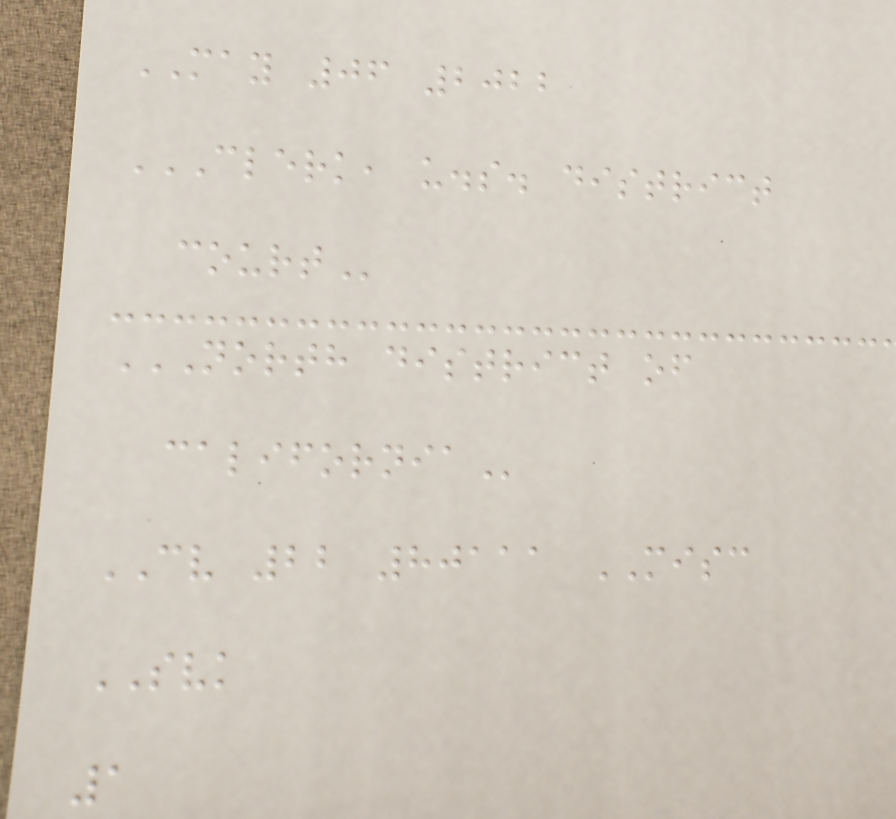MAY 06 2022
CLERK, U.S. DISTRICT
COURT
NORTH DISTRICT OF
CALIFORNIA
CV 22 80111 MISC
SVK
1
